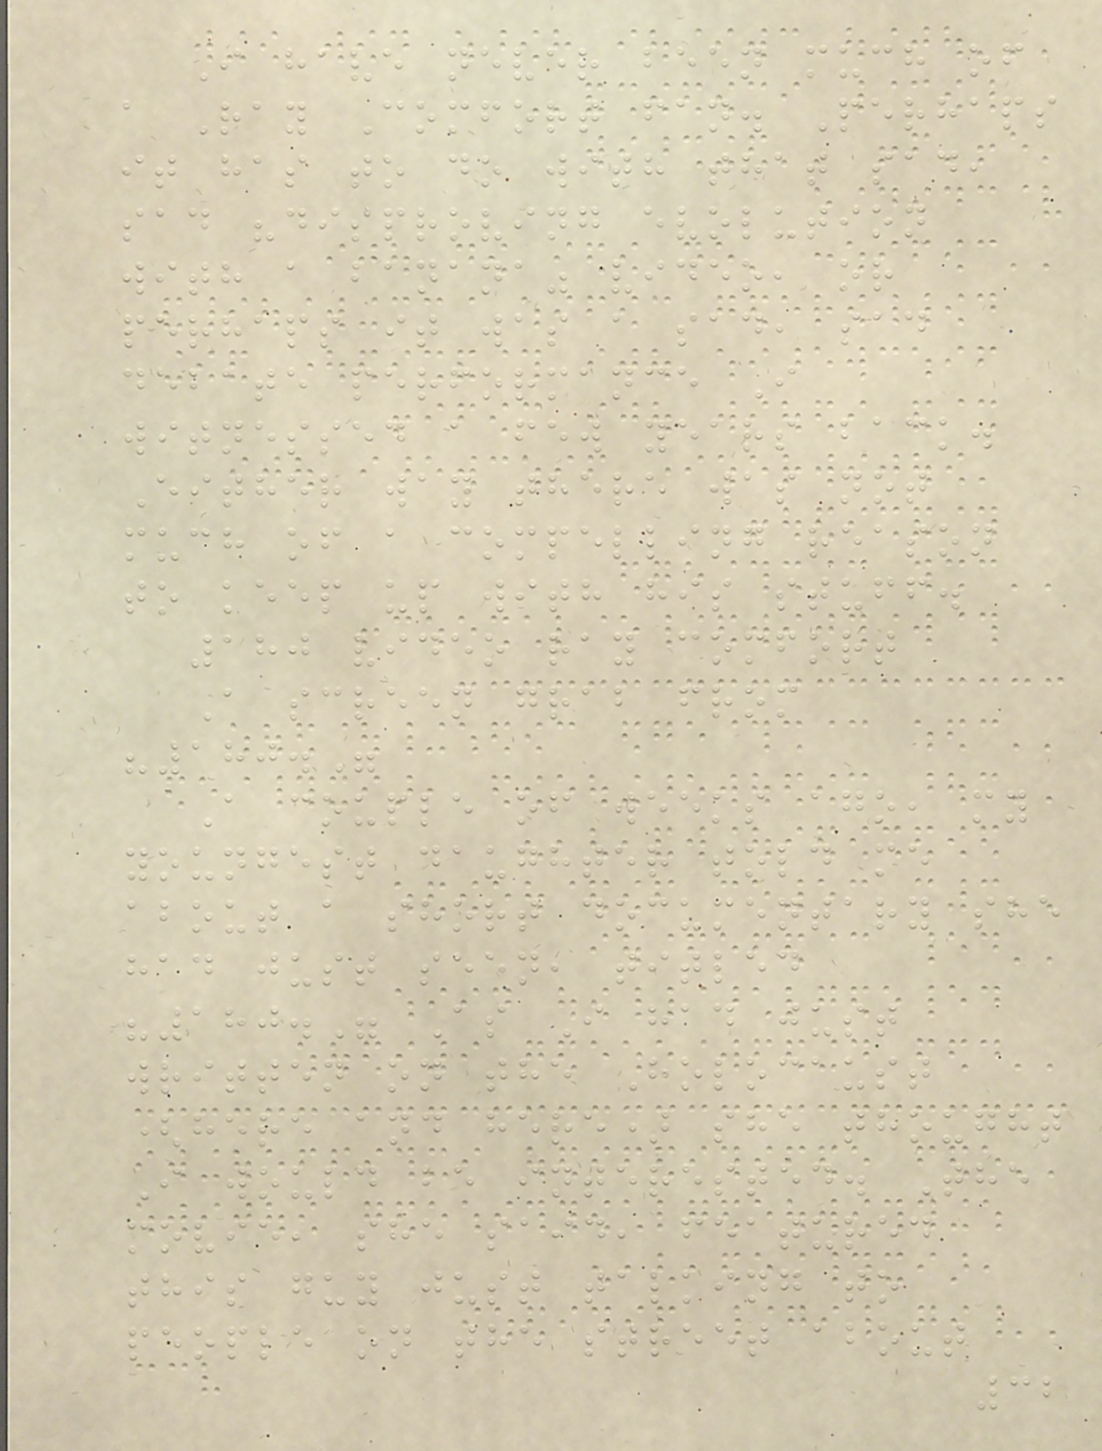I have never been much of
a Ray Comfort fan. Perhaps
it has to do with that sad,
sad "disproving evolution
with a banana" video, or
perhaps it was a sad, sad
debate performance I
witnessed a few years back.
Either way there was not
much of a compelling reason
to keep up with his stuff.
180 video ray comfort
A screen grab from
"180."
A couple of weeks ago, my
youngest daughter told me
about a short documentary she
had just seen, titled
"180." As I had just
written on the Holocaust
(here and here) she thought
I would be interested. The
movie, she said, featured
this guy just talking to
people on the street about
32
